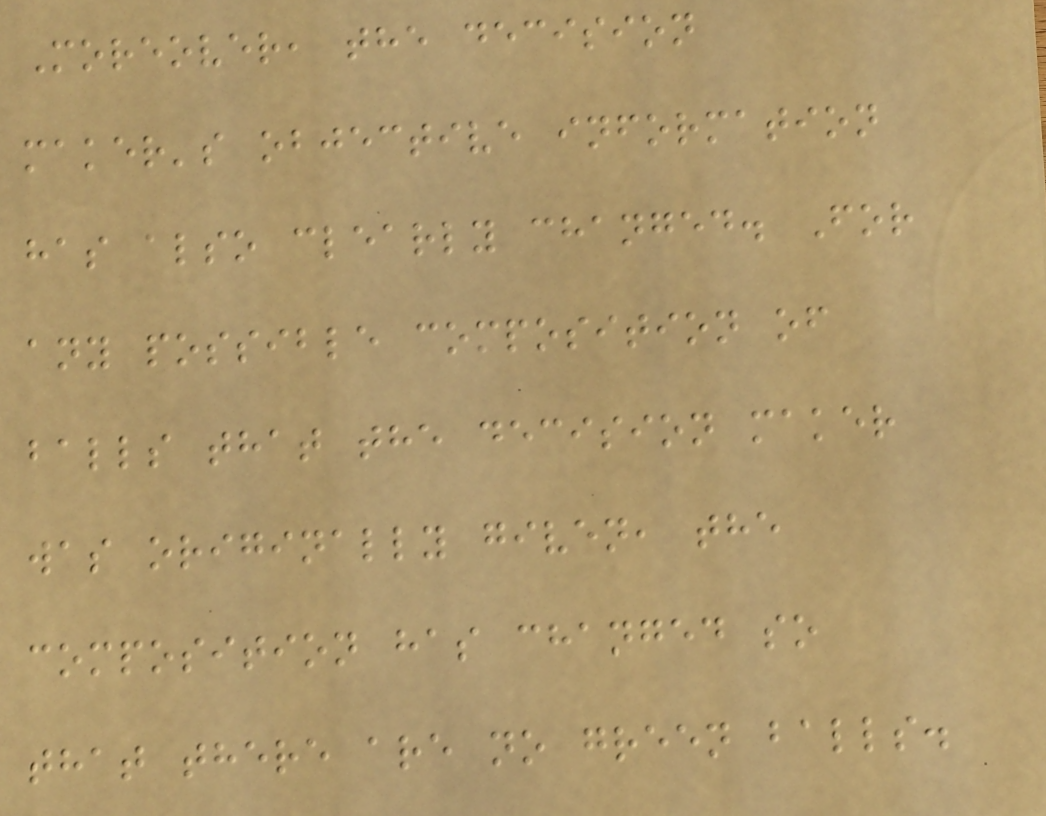Moreover, the decision
maker's objective information
has also clearly changed. For
any possible composition of
balls that the decision maker
was originally given, the
composition has changed so
that there are no green balls.
